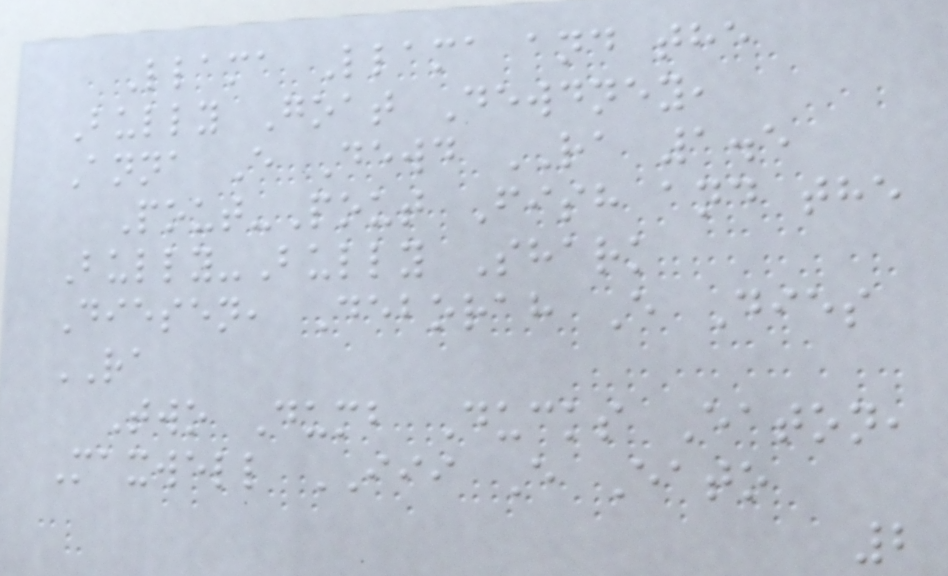Llama Llama and the
Bully Goat Dewdney,
Anna E Dewd RA 1.5
Pout-Pout Fish and the
Bully-Bully Shark
Diesen, Deborah E Dies
RA
Two Dumb Ducks Eaton,
Maxwell III E Eato
2
